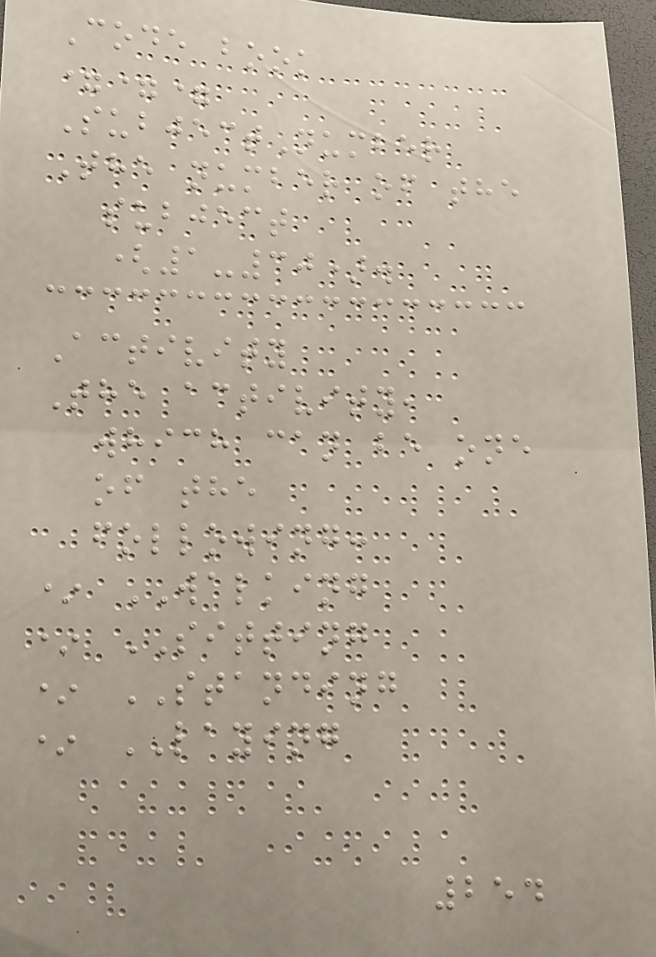Code book
===
SubjectNumber
The number of the
subject
(1-30).
Activity
The activity,
which can be one
of the
following:
* WALKING
* SITTING
* STANDING
* LAYING
254
